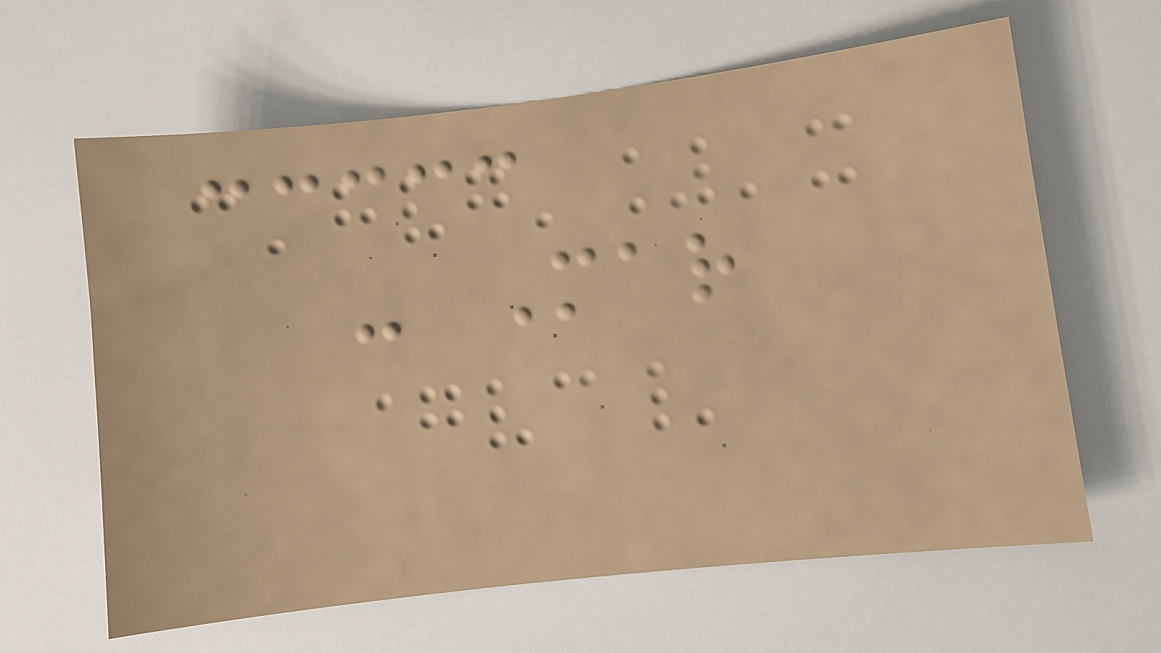- Mar
